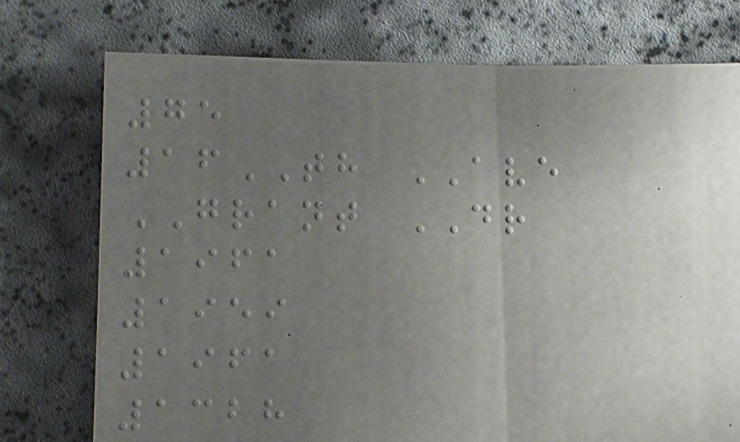75
16TH AVE
GRANT DR
1961
1959
1961
1328
